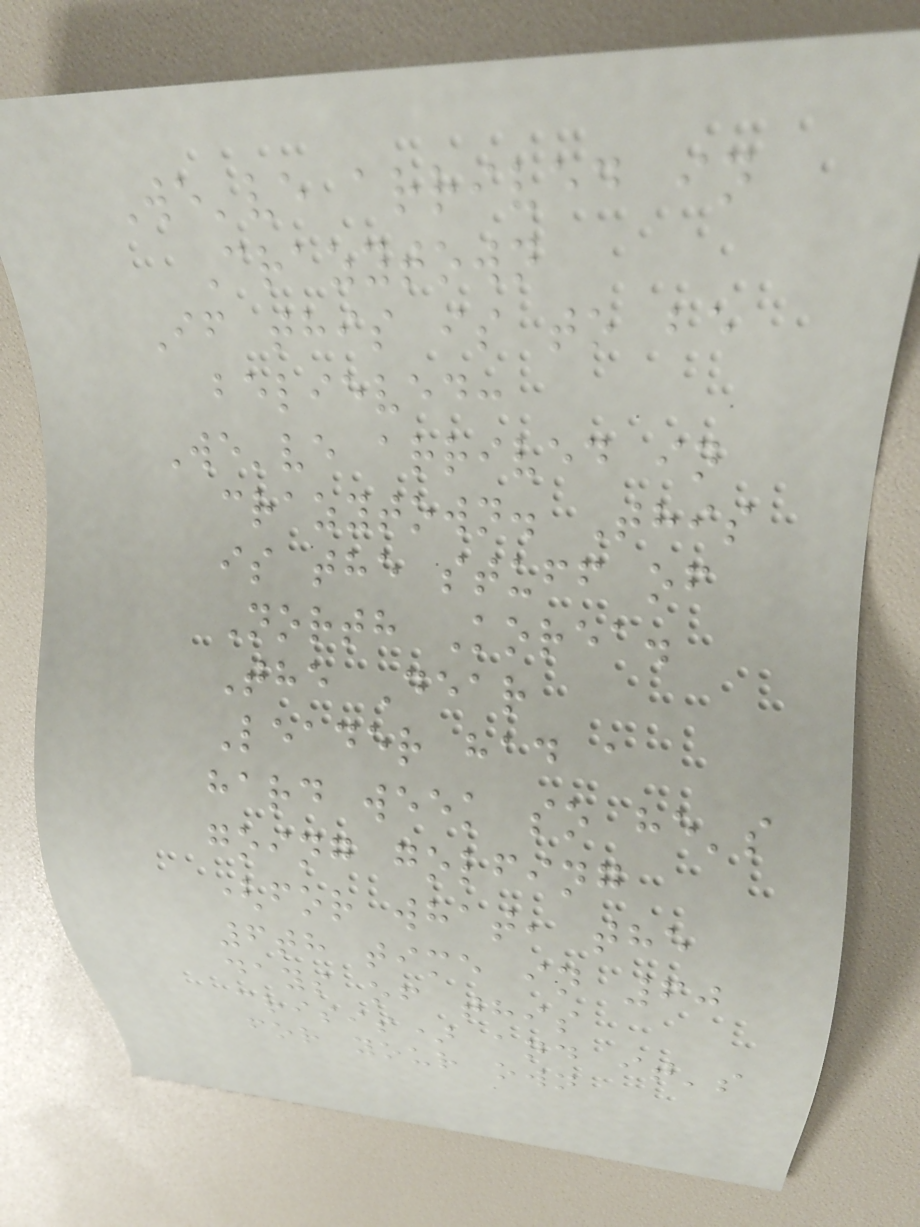We've arrived in
Crazytown
If this is to be
believed:
We've arrived in
crazytown. This
is the stuff of
North Korea.
The Dear
Leader had a
hard week so he's
going golfing
(for what, the
6th time in 60
days of this
crisis) and it's
for your own
